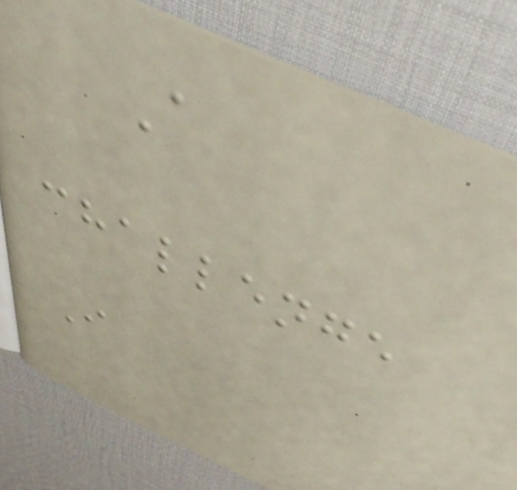A
challenge
I
